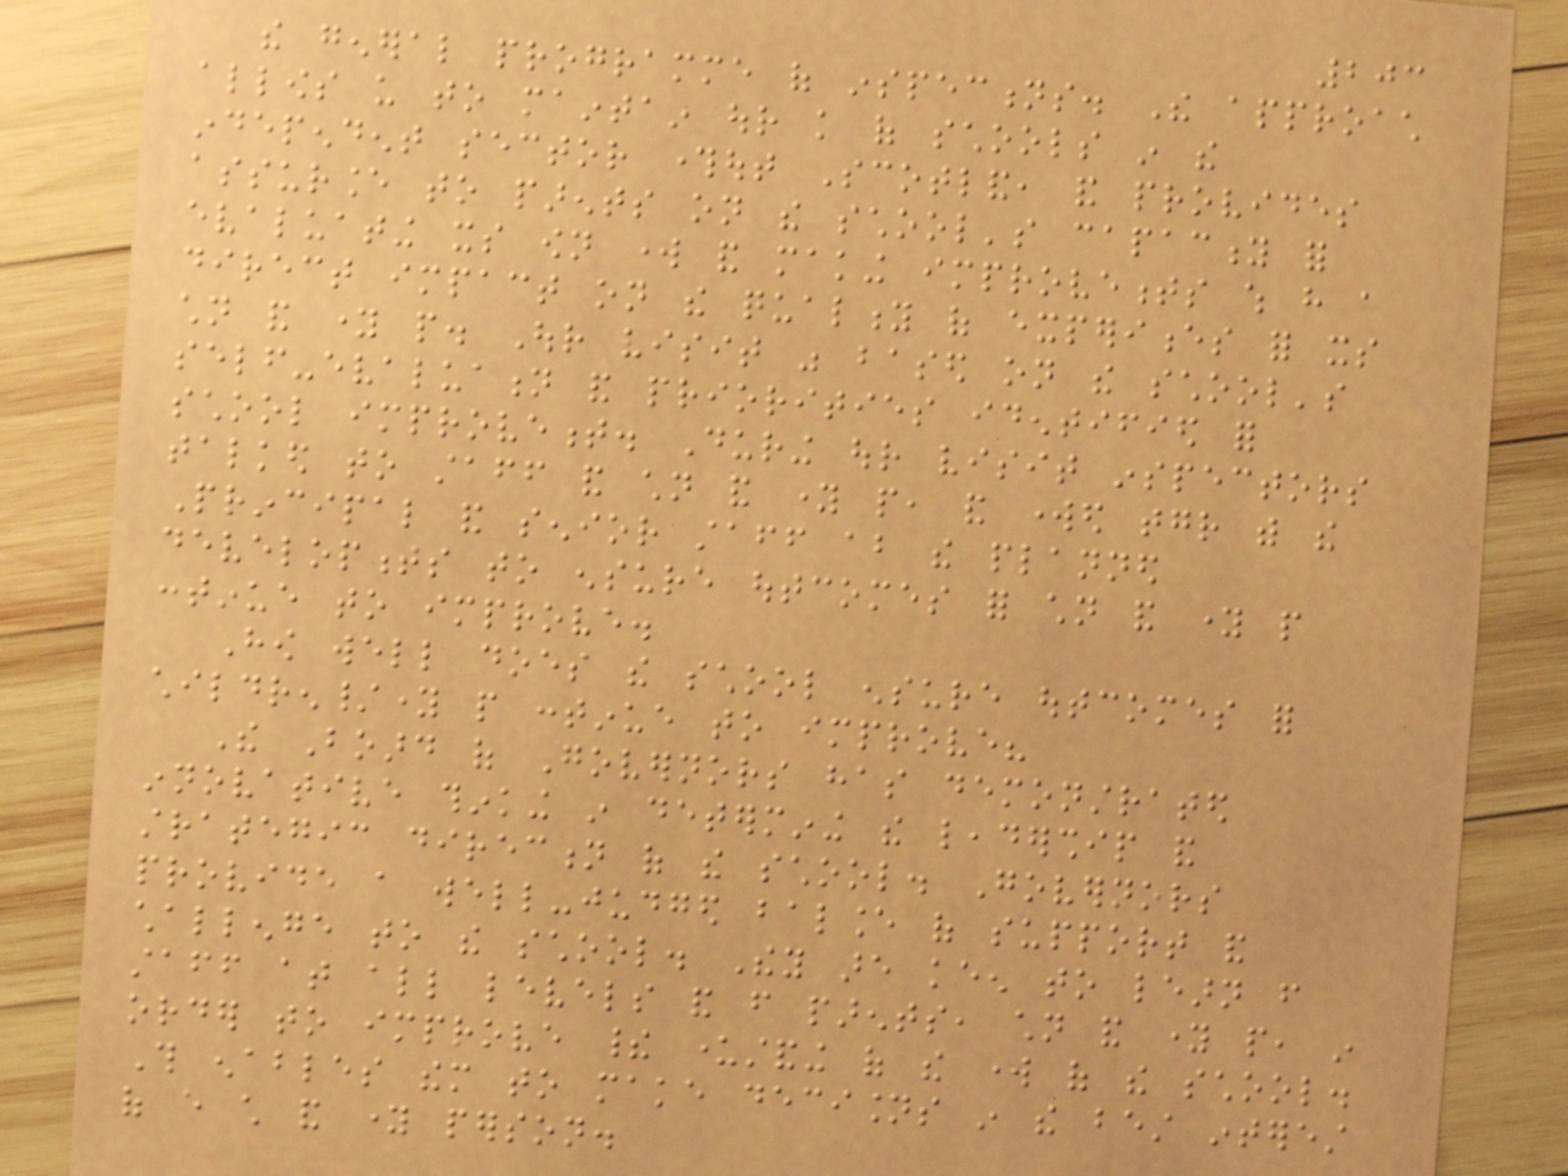203
the general programme of inspections. The approach
allows us to maintain our knowledge of schools in the
independent sector throughout Scotland, and provides
assurance to parents on the school's capacity for
evaluating its own work and making improvements which have a
direct impact on the quality of experiences for its
children and young people. Our visit was based on the school's
self-evaluation and priorities identified for
school improvement. During our visit inspectors
talked to staff and children and young people, and worked together with the
Principal and senior staff about the planned
developments to ensure outcomes for children and young people
continue to improve.
How well does the school ensure outcomes for
children/young people continue to improve?
The Board of Governors has demonstrated
innovative thinking in determining the leadership and
strategic direction of the school. Governors
provide a well-judged balance of support and
challenge to the school. They are keen to learn from
staff at all levels and from parents, children and young people, in
order to improve their understanding of the work of the school.
This enables them to make decisions in the best interest
of every child and young person.
